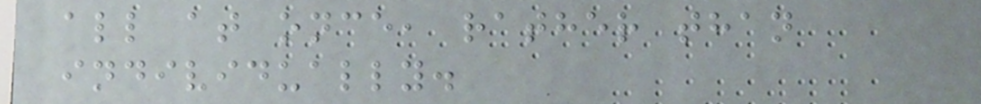all at once, rather than
individually.
